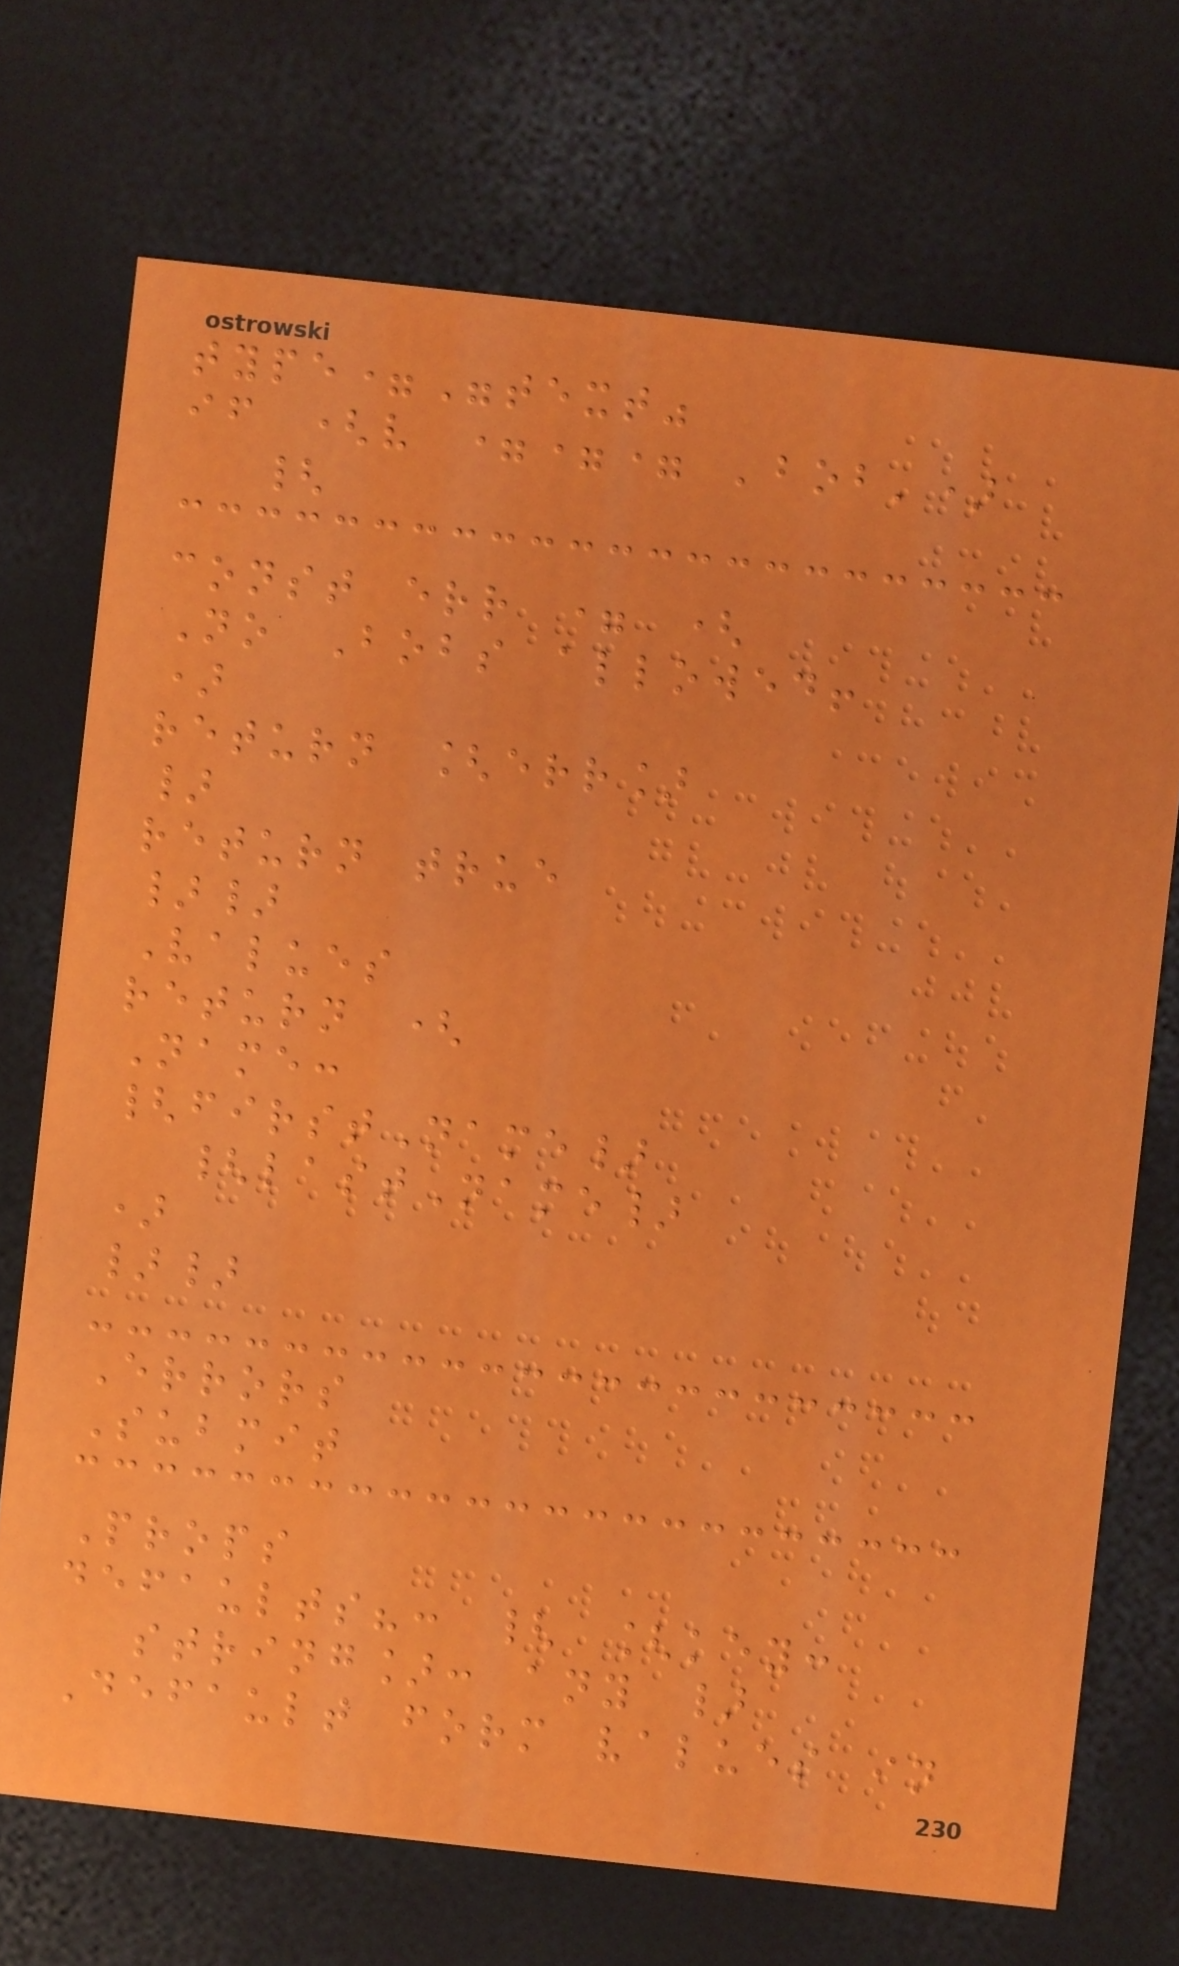type="text"
if (v === 'bob')
{
const err = (
No Bobs allowed!
)
return [err]
}
return true
}}
Values
return (
Name:
{firstName}
{lastName}
)
}}
Errors
Submit
Props
defaults?: { [key:
string]: any }
Default form values in
